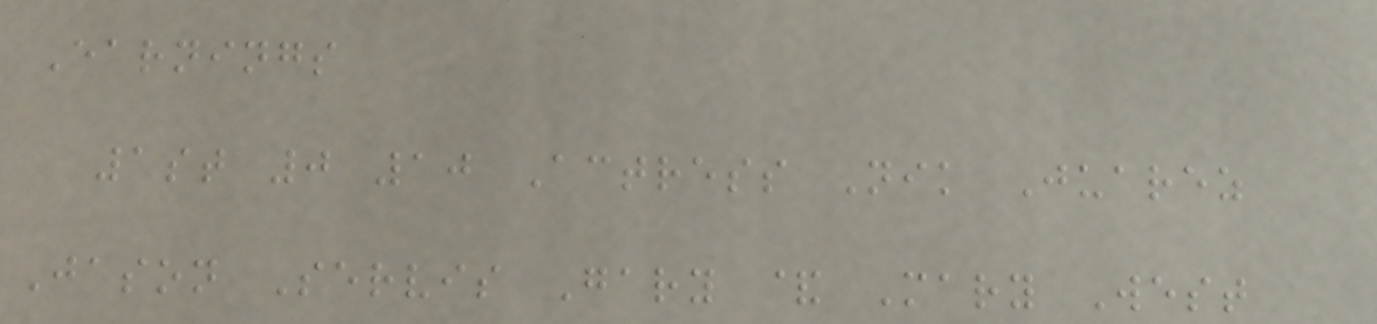Earnings
1st 0 10 Actress Nik Juarez
Jason Servis Gary & Mary West
